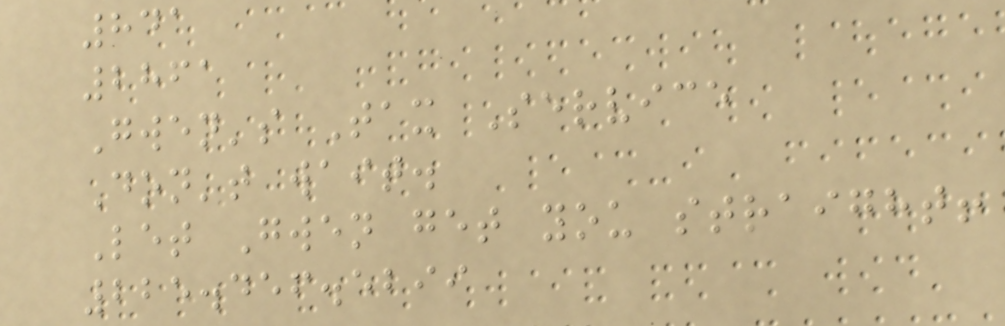841
2861
Gwen's Tax Service
Don't wait.
Let Gwen get you straight!
225.456.5299
